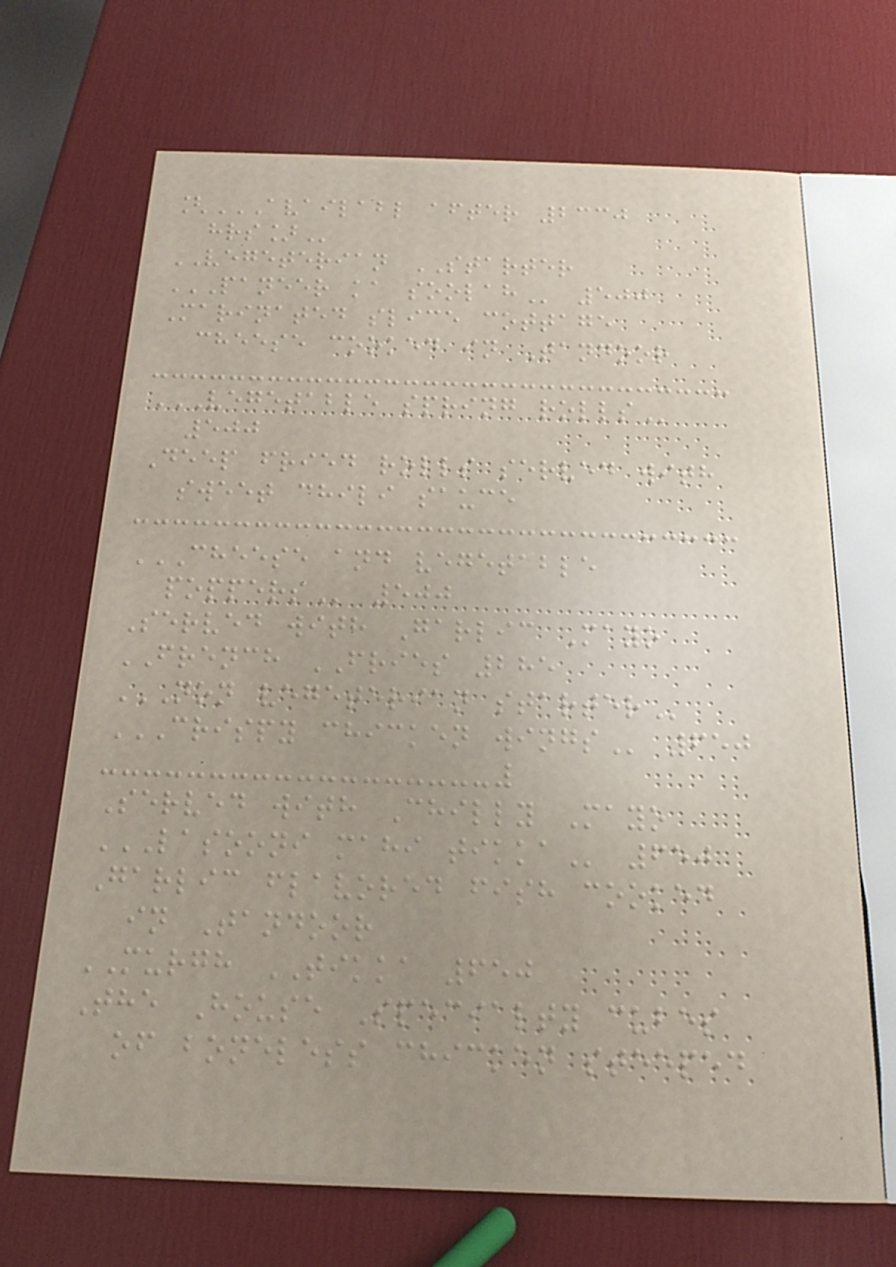[AVAILABL AFTER 2330
HRS]
VEGETERIAN STARTER
PANEER KA SOOLAH 500
Marinated slice cottage
cheese cooked in Tandoor
VEGETABLE SPRING ROLLS
500
Deep fried rolls served with
sweet chili sauce
CHEESE AND VEGETABLE
POPPERS 500
Served with Garlic Mayo
FRENCH FRIES 285
NON VEGETERIAN STARTER
CRISPY CHICKEN WINGS 650
Served with Chilly Mayo
LASOONI MAHI TIKKA 650
Garlic flavored fish cooked
in Tandoor
MURGH TIKKA 650
The House Specialty cubes
of boneless chicken steeped
